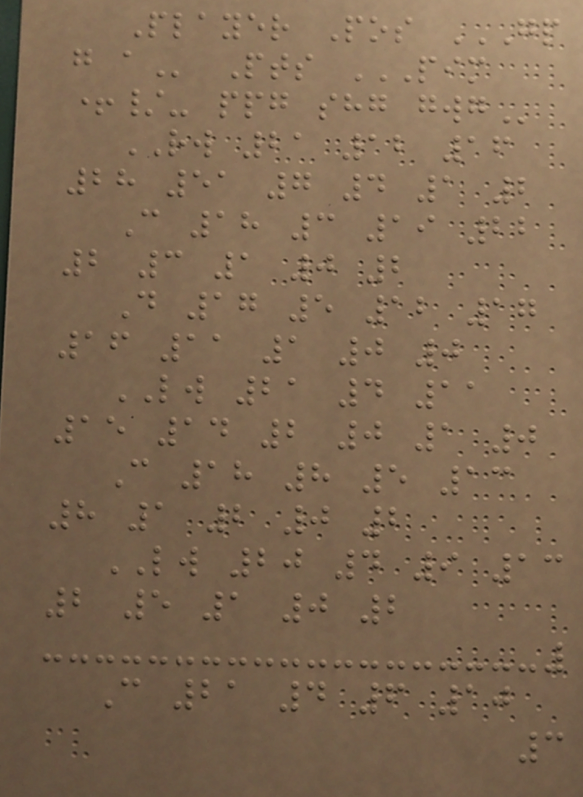Player Pos GP
G A Pts PIM
+/- PPG SHG GWG
RW 21 12 16
28 51 7 4 1 2
C 18 3 19 22
2 3 1 0 2
D 17 5 12 17
16 11 1 0 0
LW 21 4 11
15 14 2 0 1 0
C 18 8 5 13
8 1 2 0 2
LW 20 4 9 13
2 5 1 0 2
C 21 4 6 10
3
